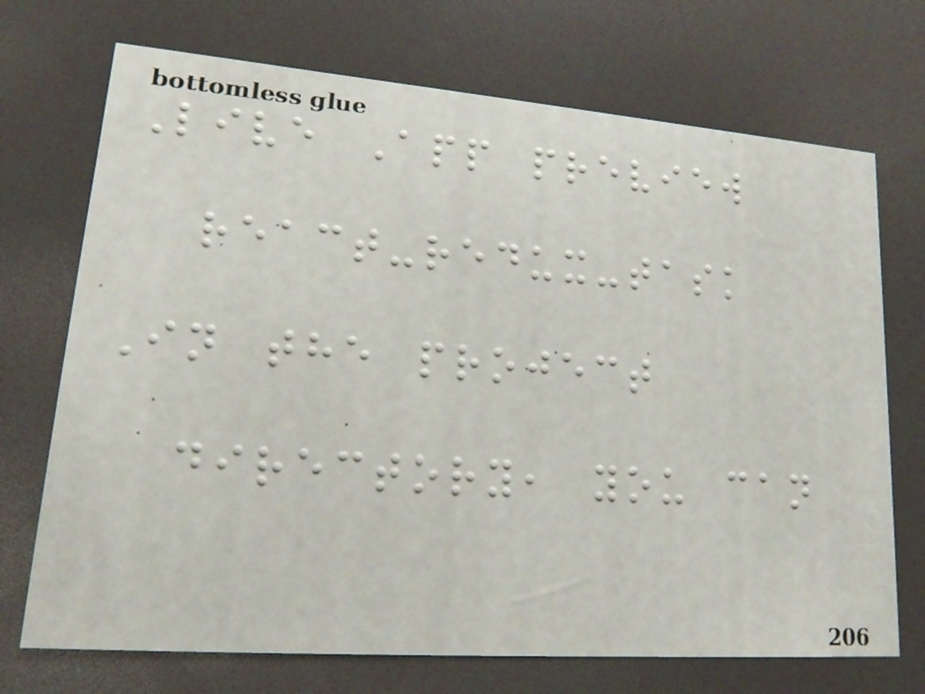Live App preview
react-redux-task
In the project
directory, you can
